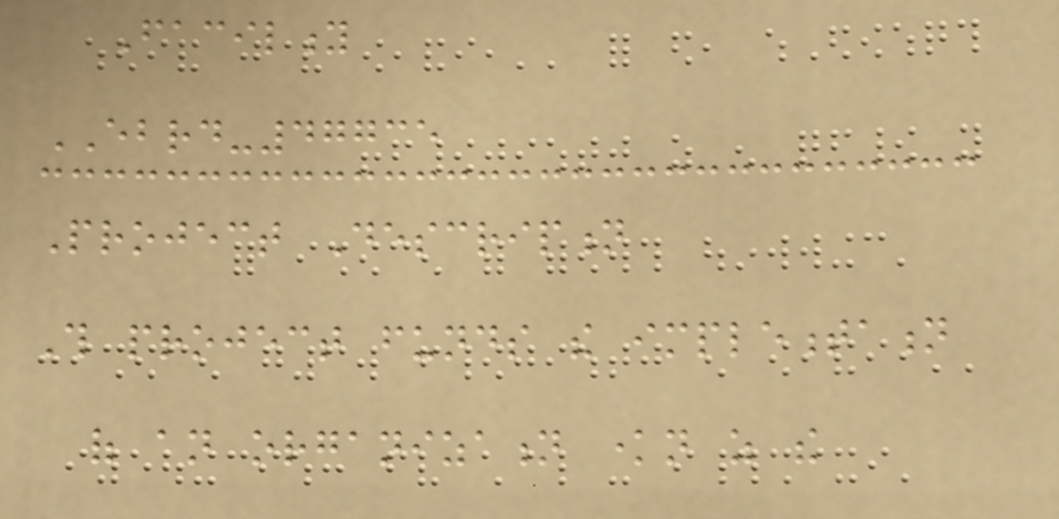Facility
EBRD-47735
Project Description
This project funds the implementation
of an organization known as the
